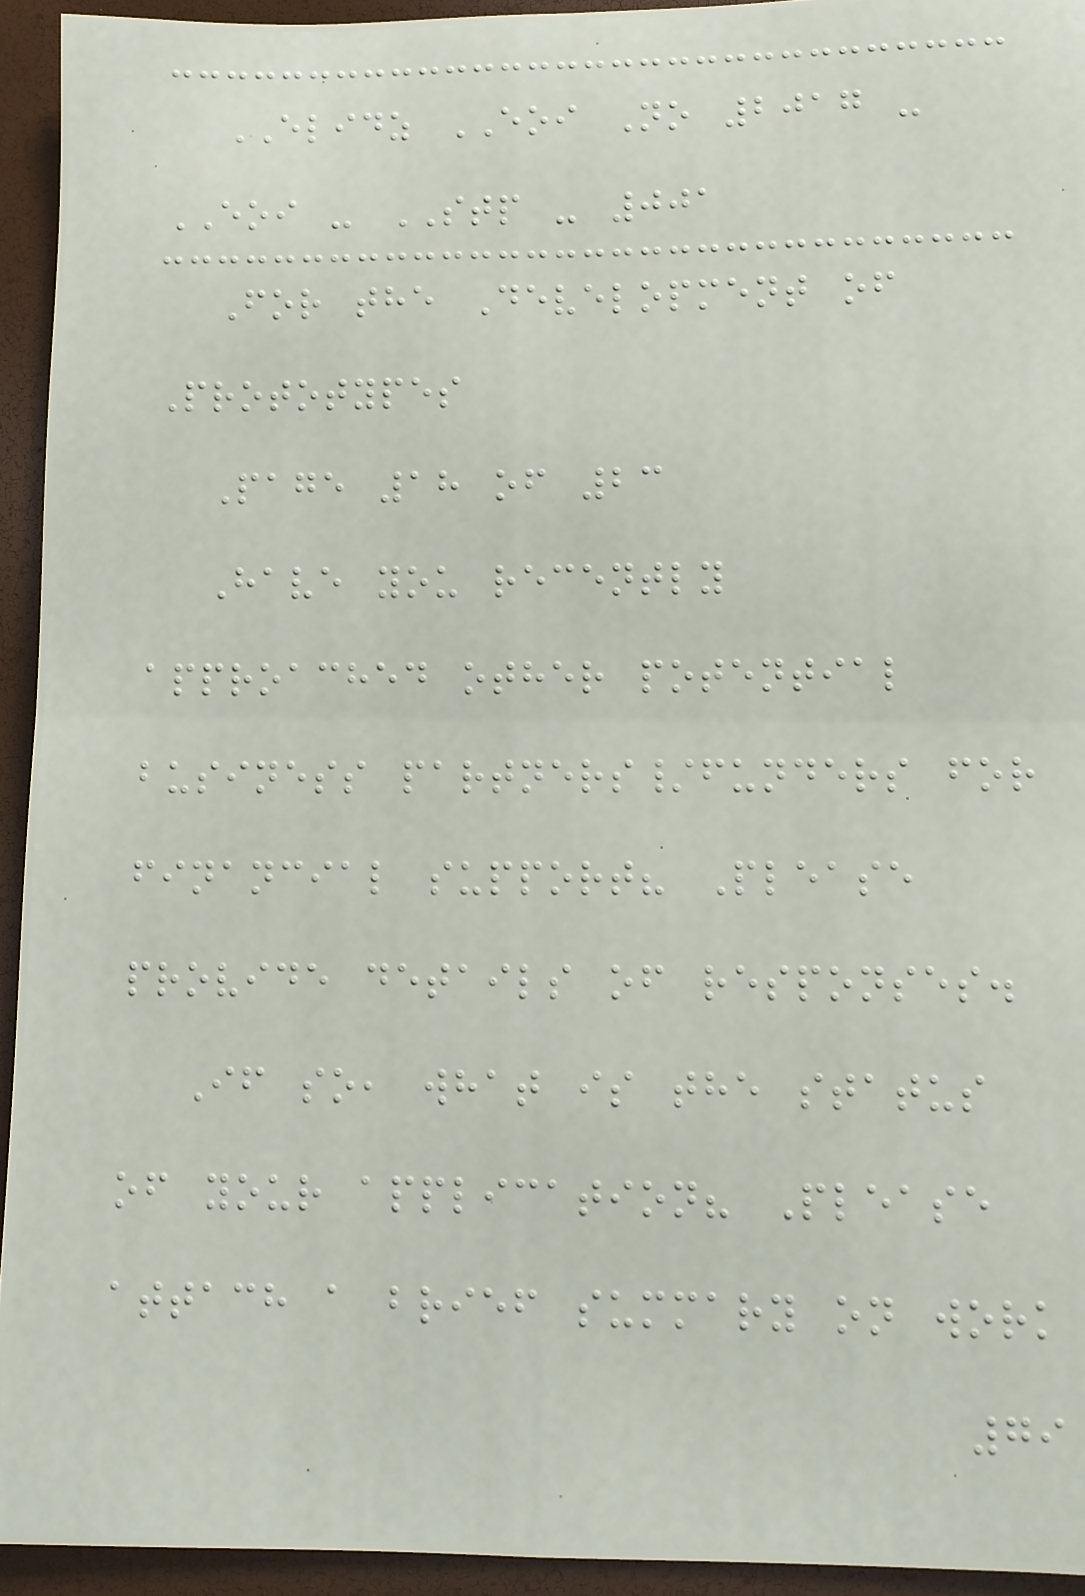ELIDZ EOI No 2017 -
EOI - STP - 001
For the Development of
Prototypes
Page 18 of 23
Have you recently
approached other potential
business partners/funders for
financial support? Please
provide details of responses.
If so, what is the status
of your application? Please
attach a brief summary on work
79
